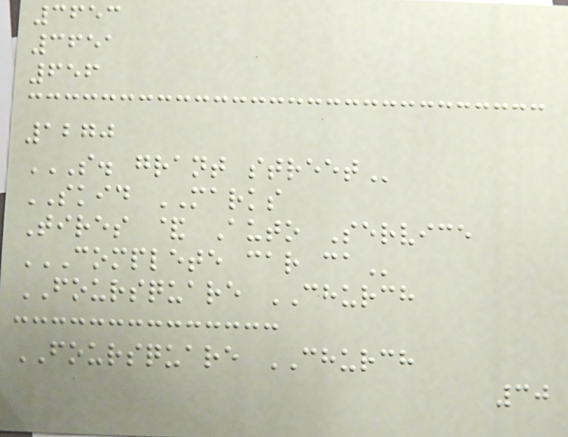3653
3651
656
1270
S. GRANT STREET
SKID MARKS
Tires & Auto Service
COMPLETE CAR CA
FOURSQUARE CHURCH
FOURSQUARE CHURCH
30
